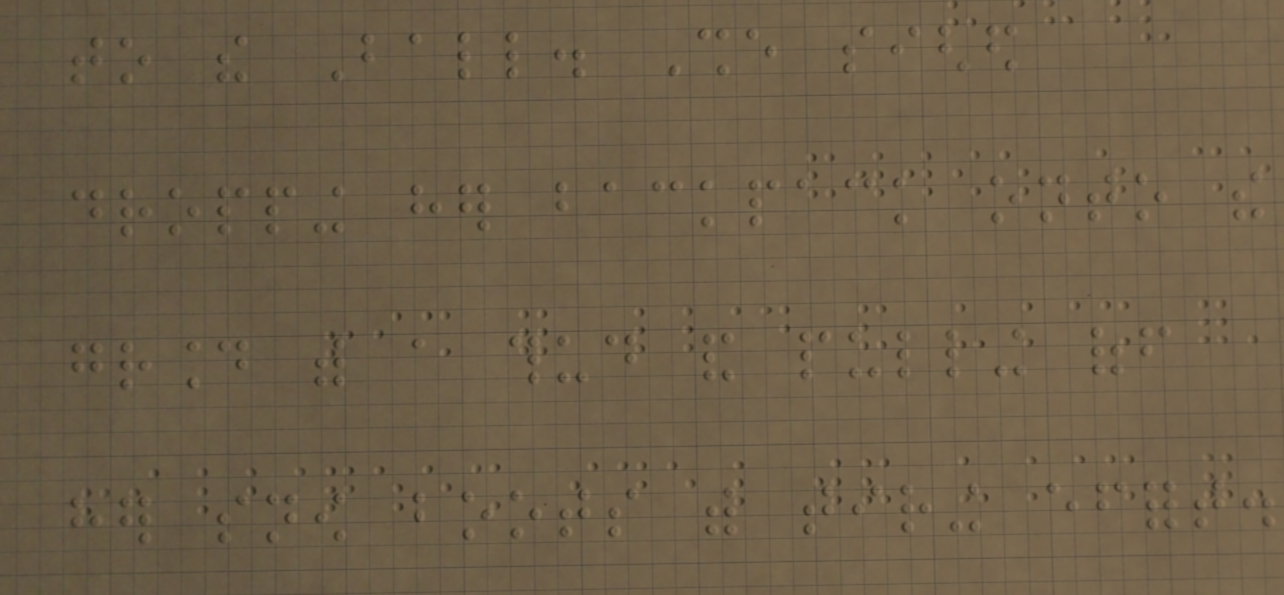to the Ball. She sighed
dropping her backpack onto the
ground with a thud and pulling off
her snow boots with tiring effort.
